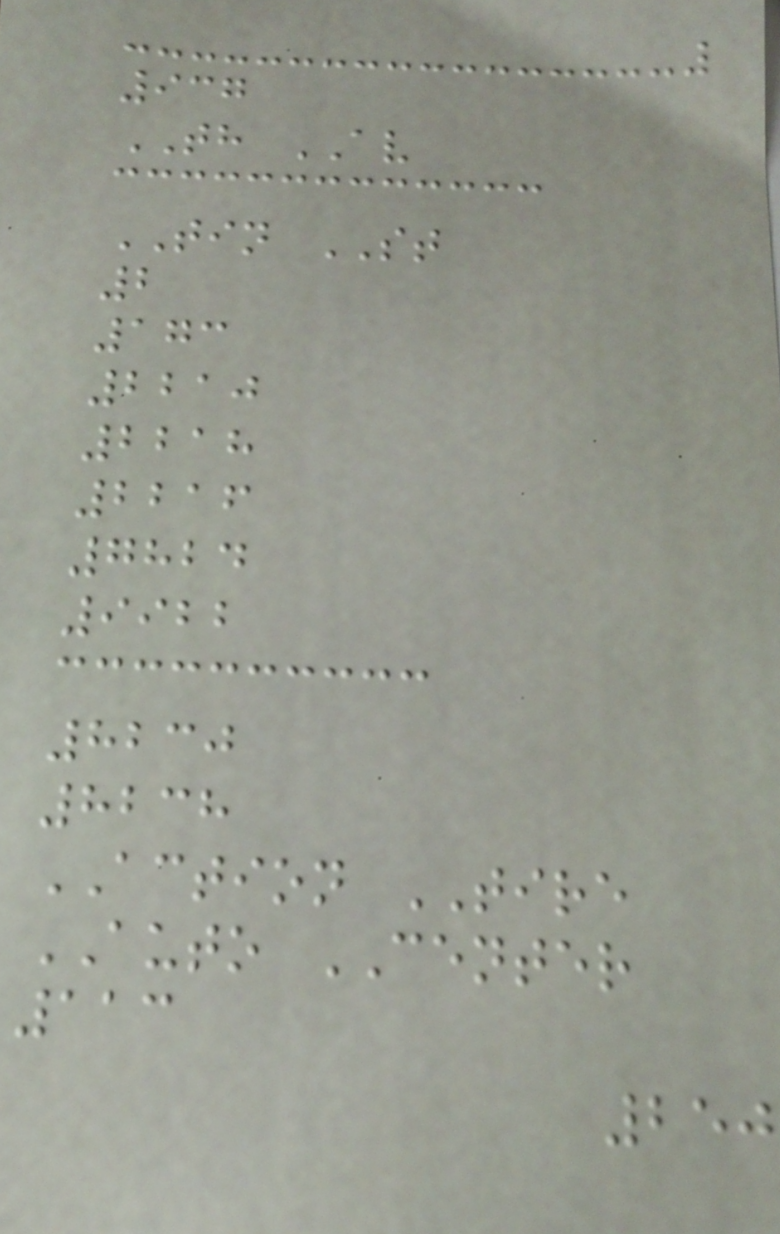937
TH AV
TIN ST
2
173
2210
2218
2216
7824
9922
8230
8238
ACTION TIRE
AUTO CENTER
113
250
